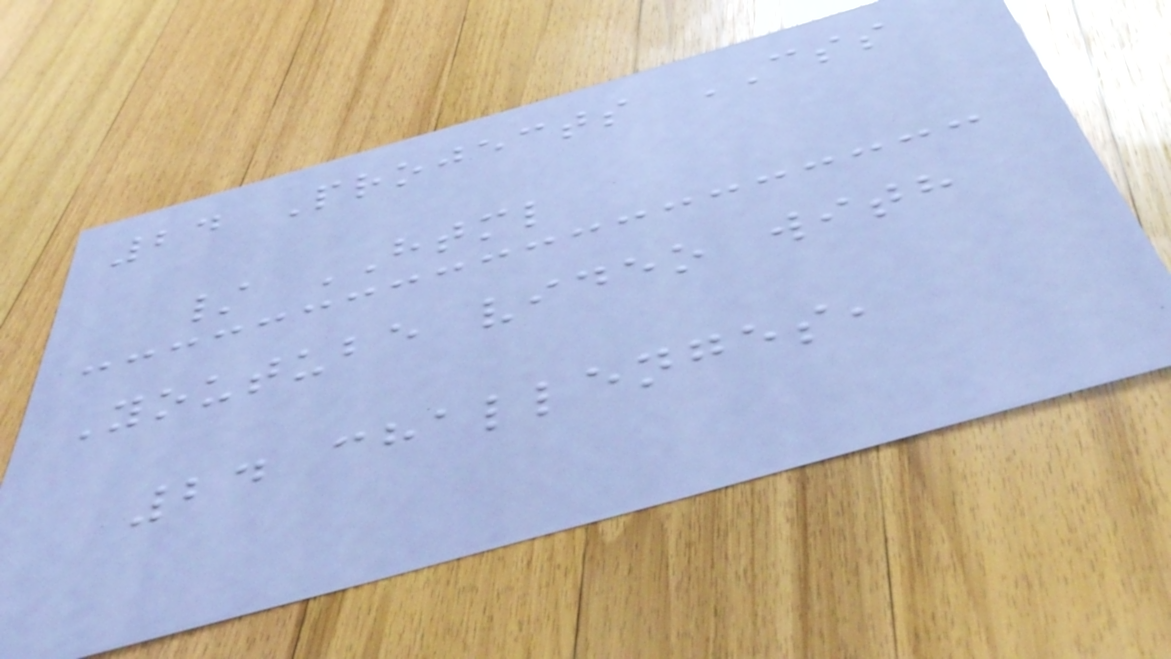24 Projects CSS
/ HTML
Youtube video with
24 challenges,
